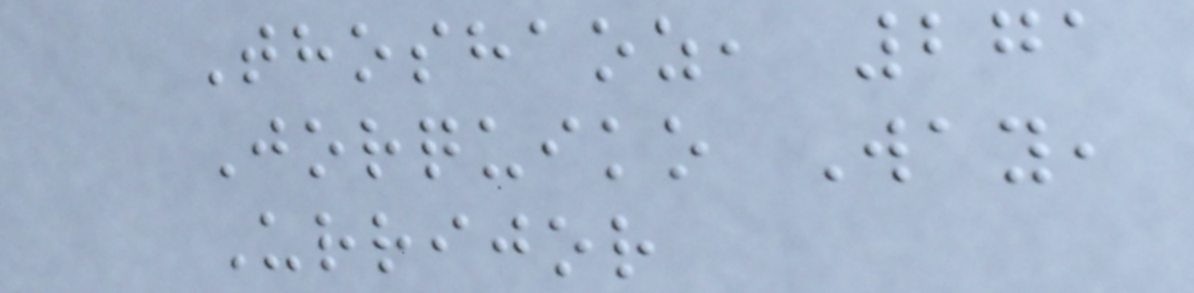Thoshaoz, 271
Jorquiko Way,
Urrijor
